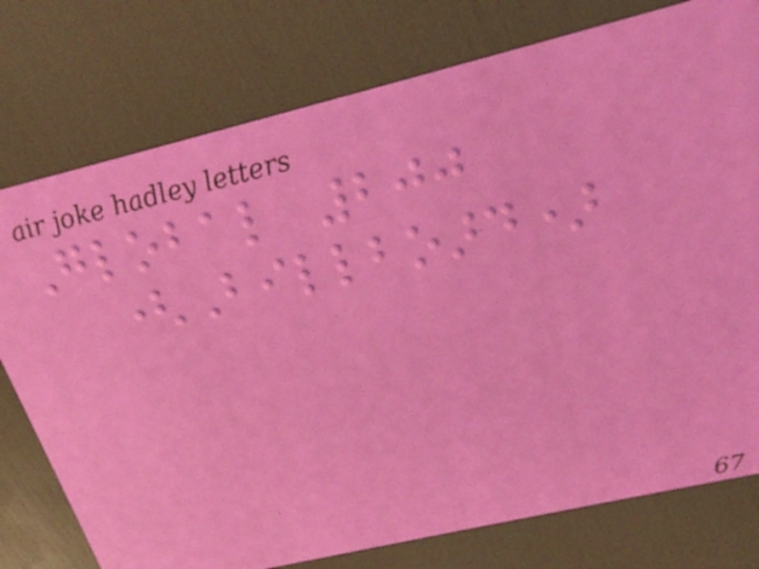Global 200
(Billboard)
